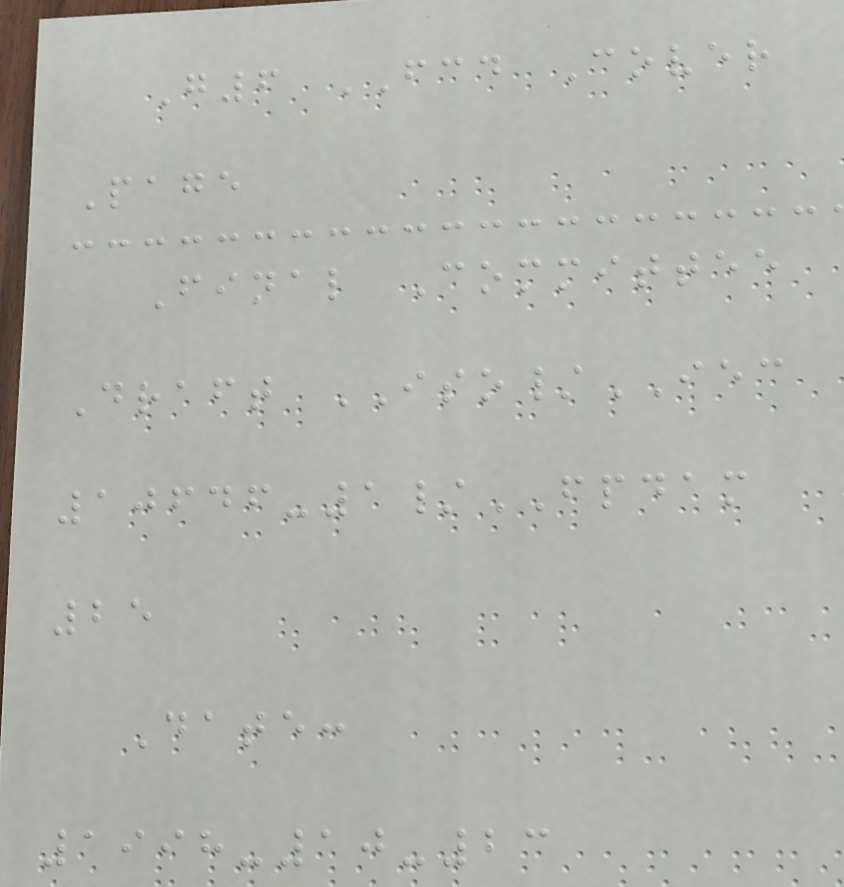G6 FCD Cover
Page
Final Committee
Draft ISO/IEC
10646-1/FPDAM
25
Date:
1998-10-23
